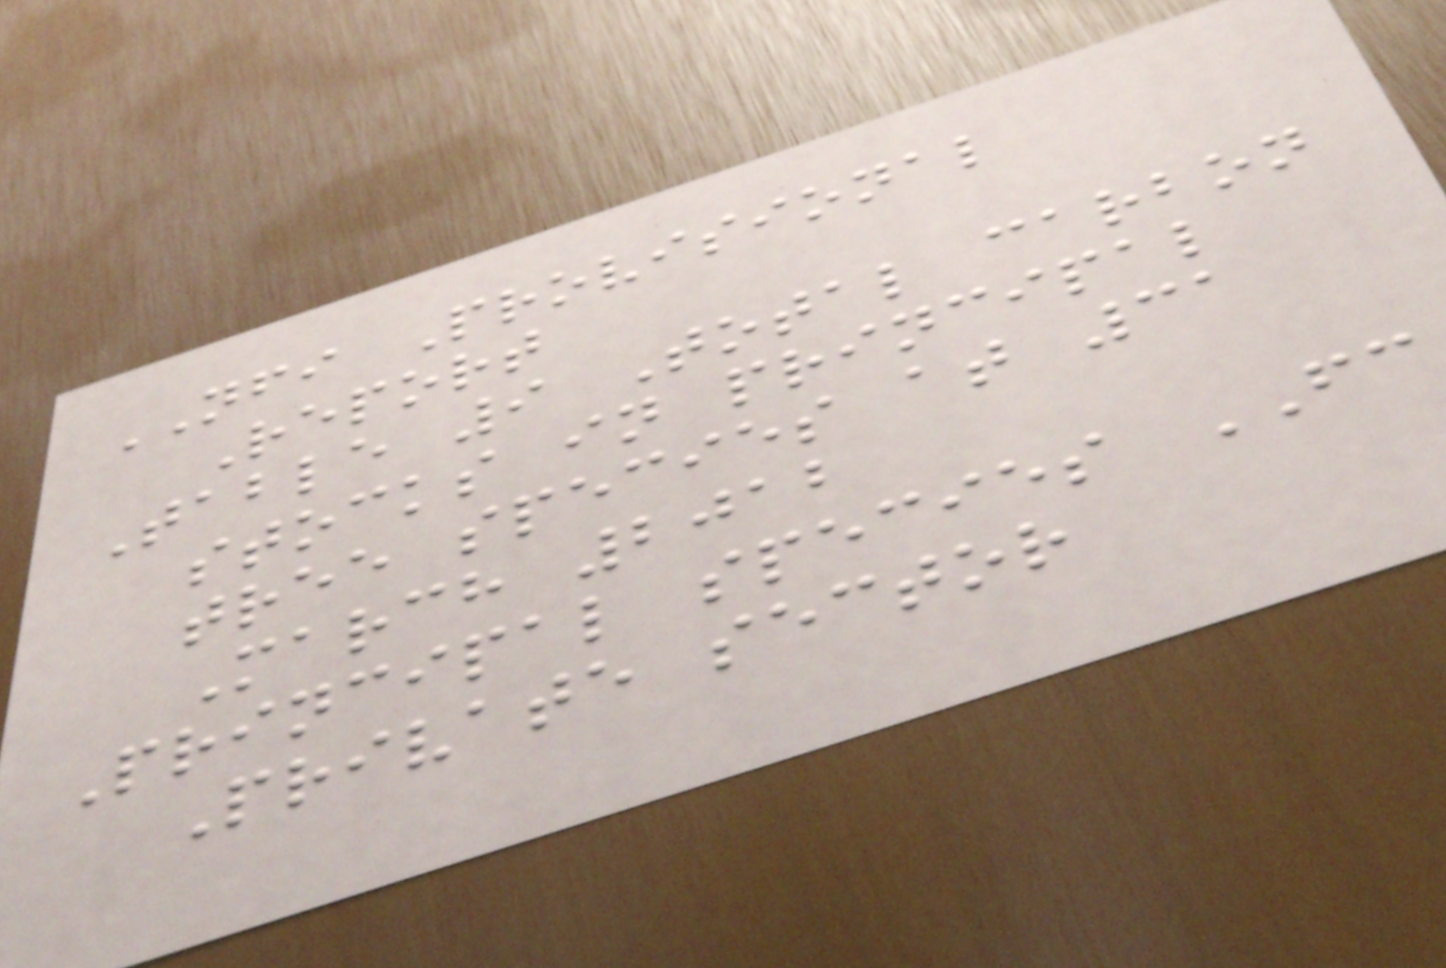NFI Provisional
Report
Table 9 Total carbon
stocks in principal
tree species at 31
March 2012
Principal species FC
Private sector
